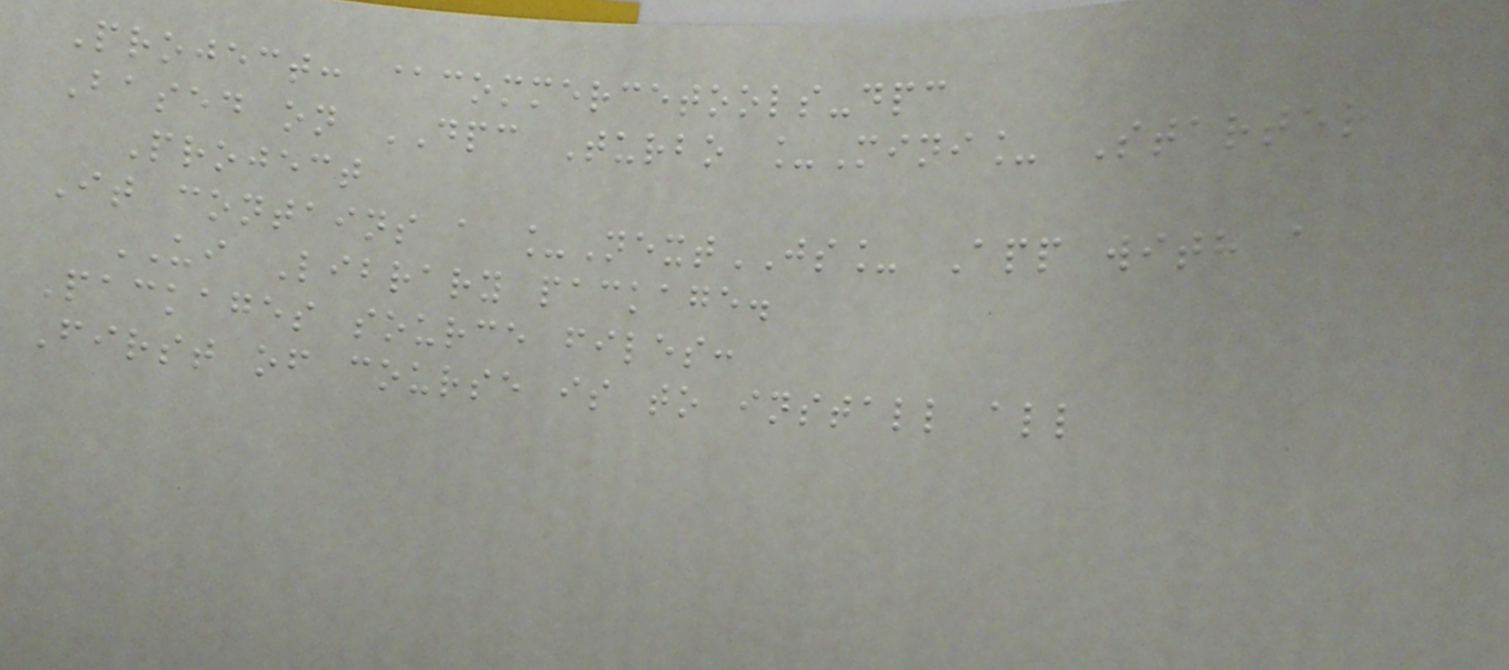Project: @commercetools-dpc
Based on DPC Turbo _Mini_ Starter
Project
It contains a _NextJS_ App with a
UI Library package.
Packages source files:
First of course is to install all
